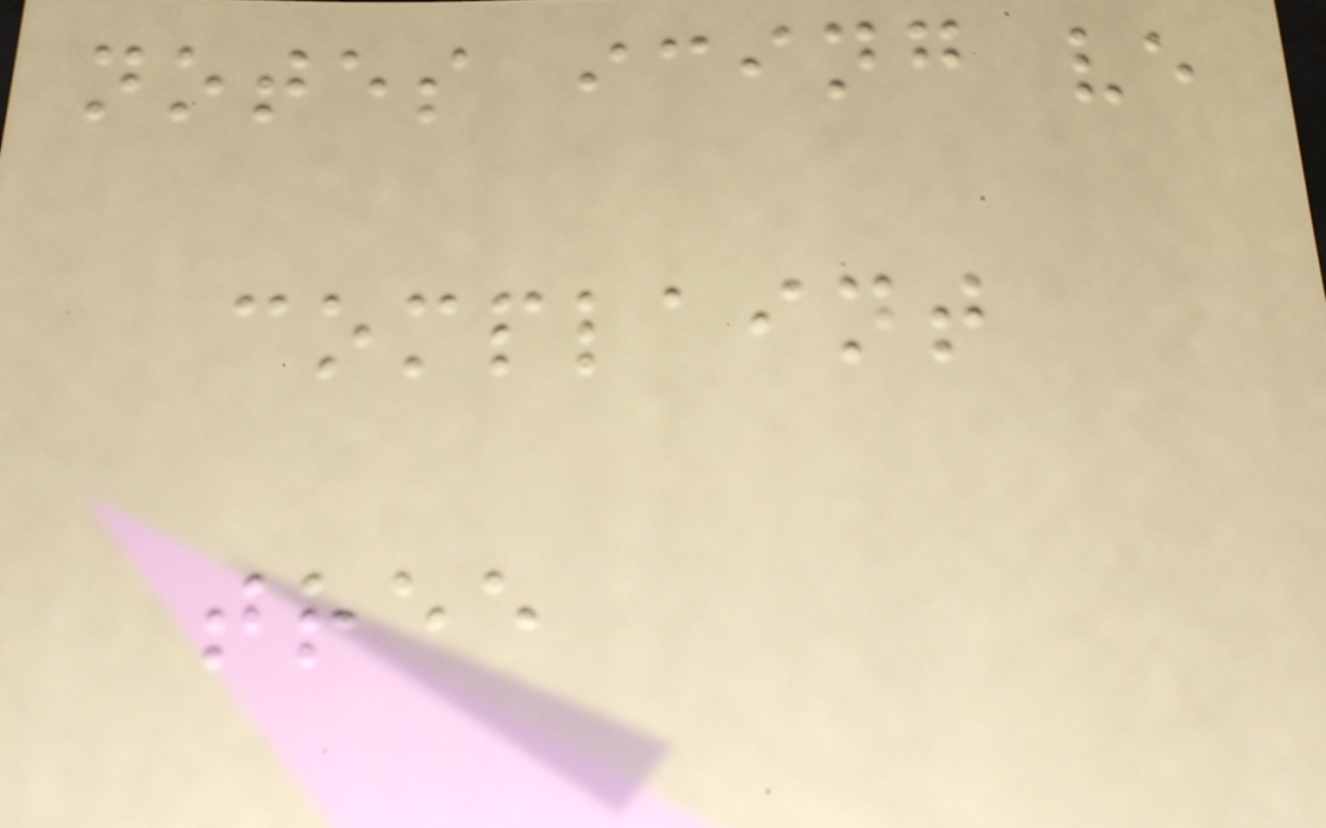notes icing ve
complaint
tree
